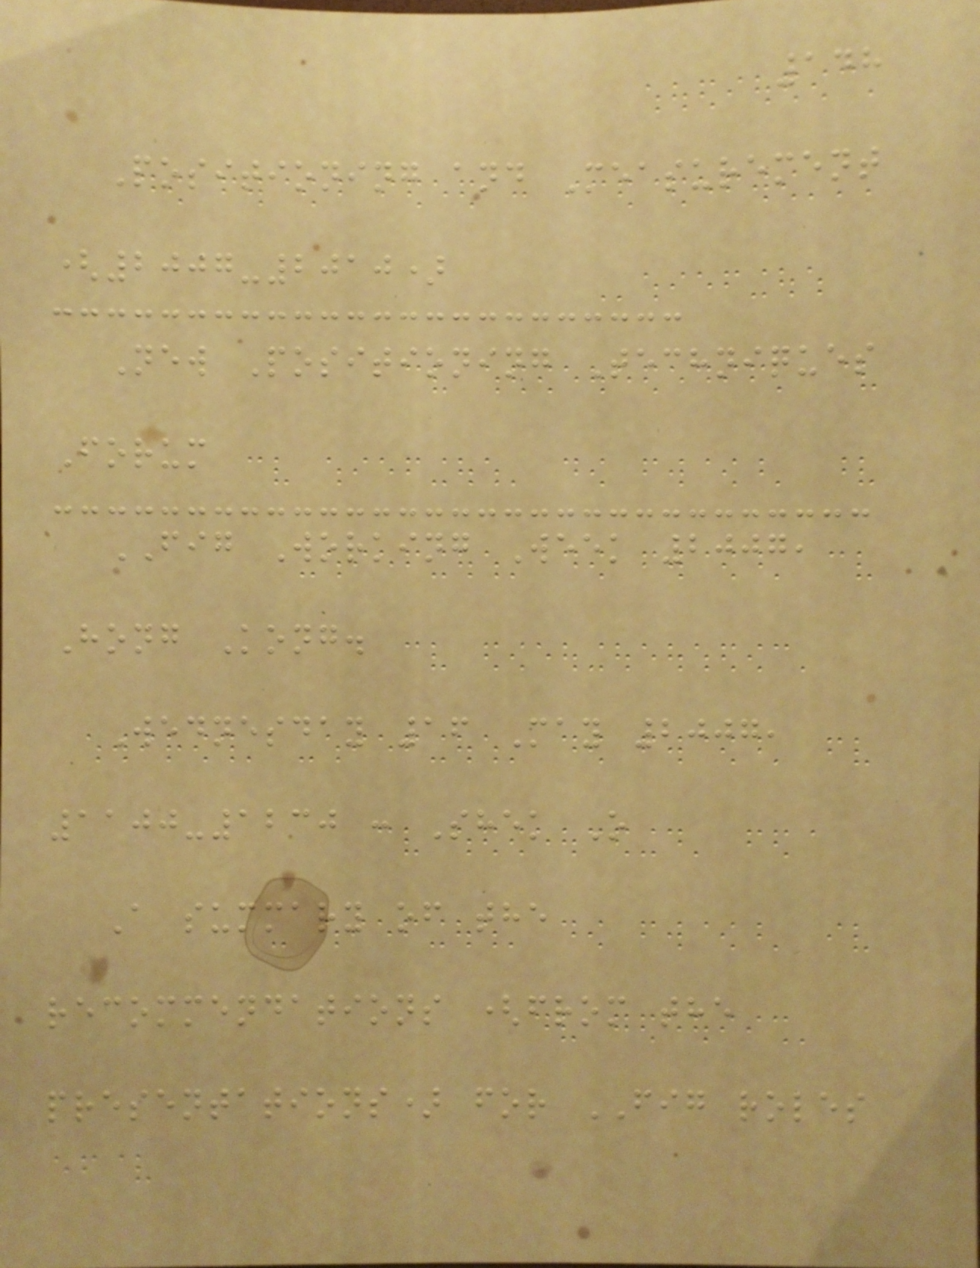148
Positioning and Measurement
(2007-2010)
New Positioning Techniques
Forum
FIG Working Week 2007,
Hong Kong.
Wednesday 16 May 2007,
1100-1230 : Shek O
A summary of the
recommendations (from the
presentations) for FIG roles
